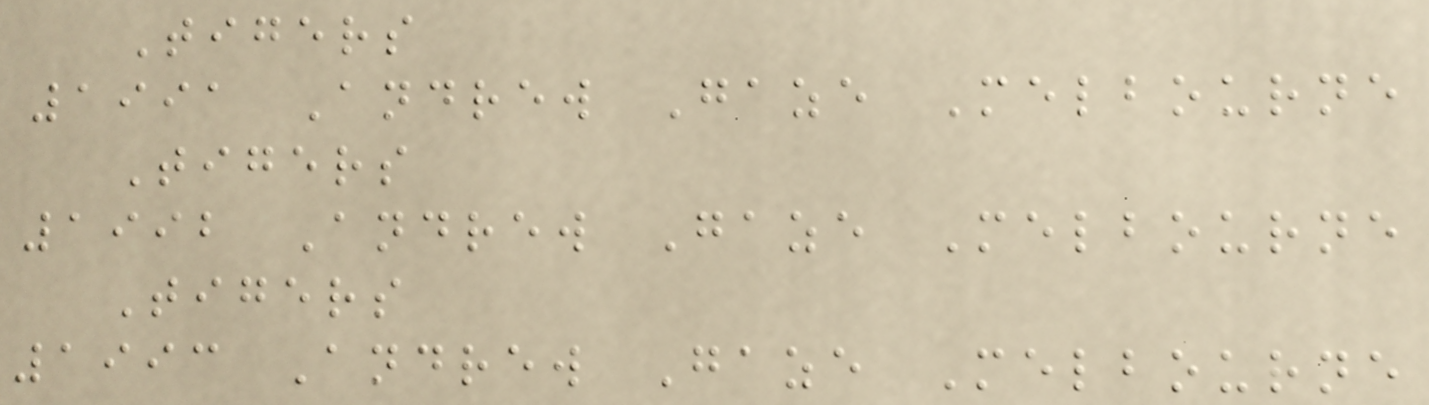Tigers
1991 Andrew Gaze Melbourne
Tigers
1992 Andrew Gaze Melbourne
Tigers
1993 Andrew Gaze Melbourne
